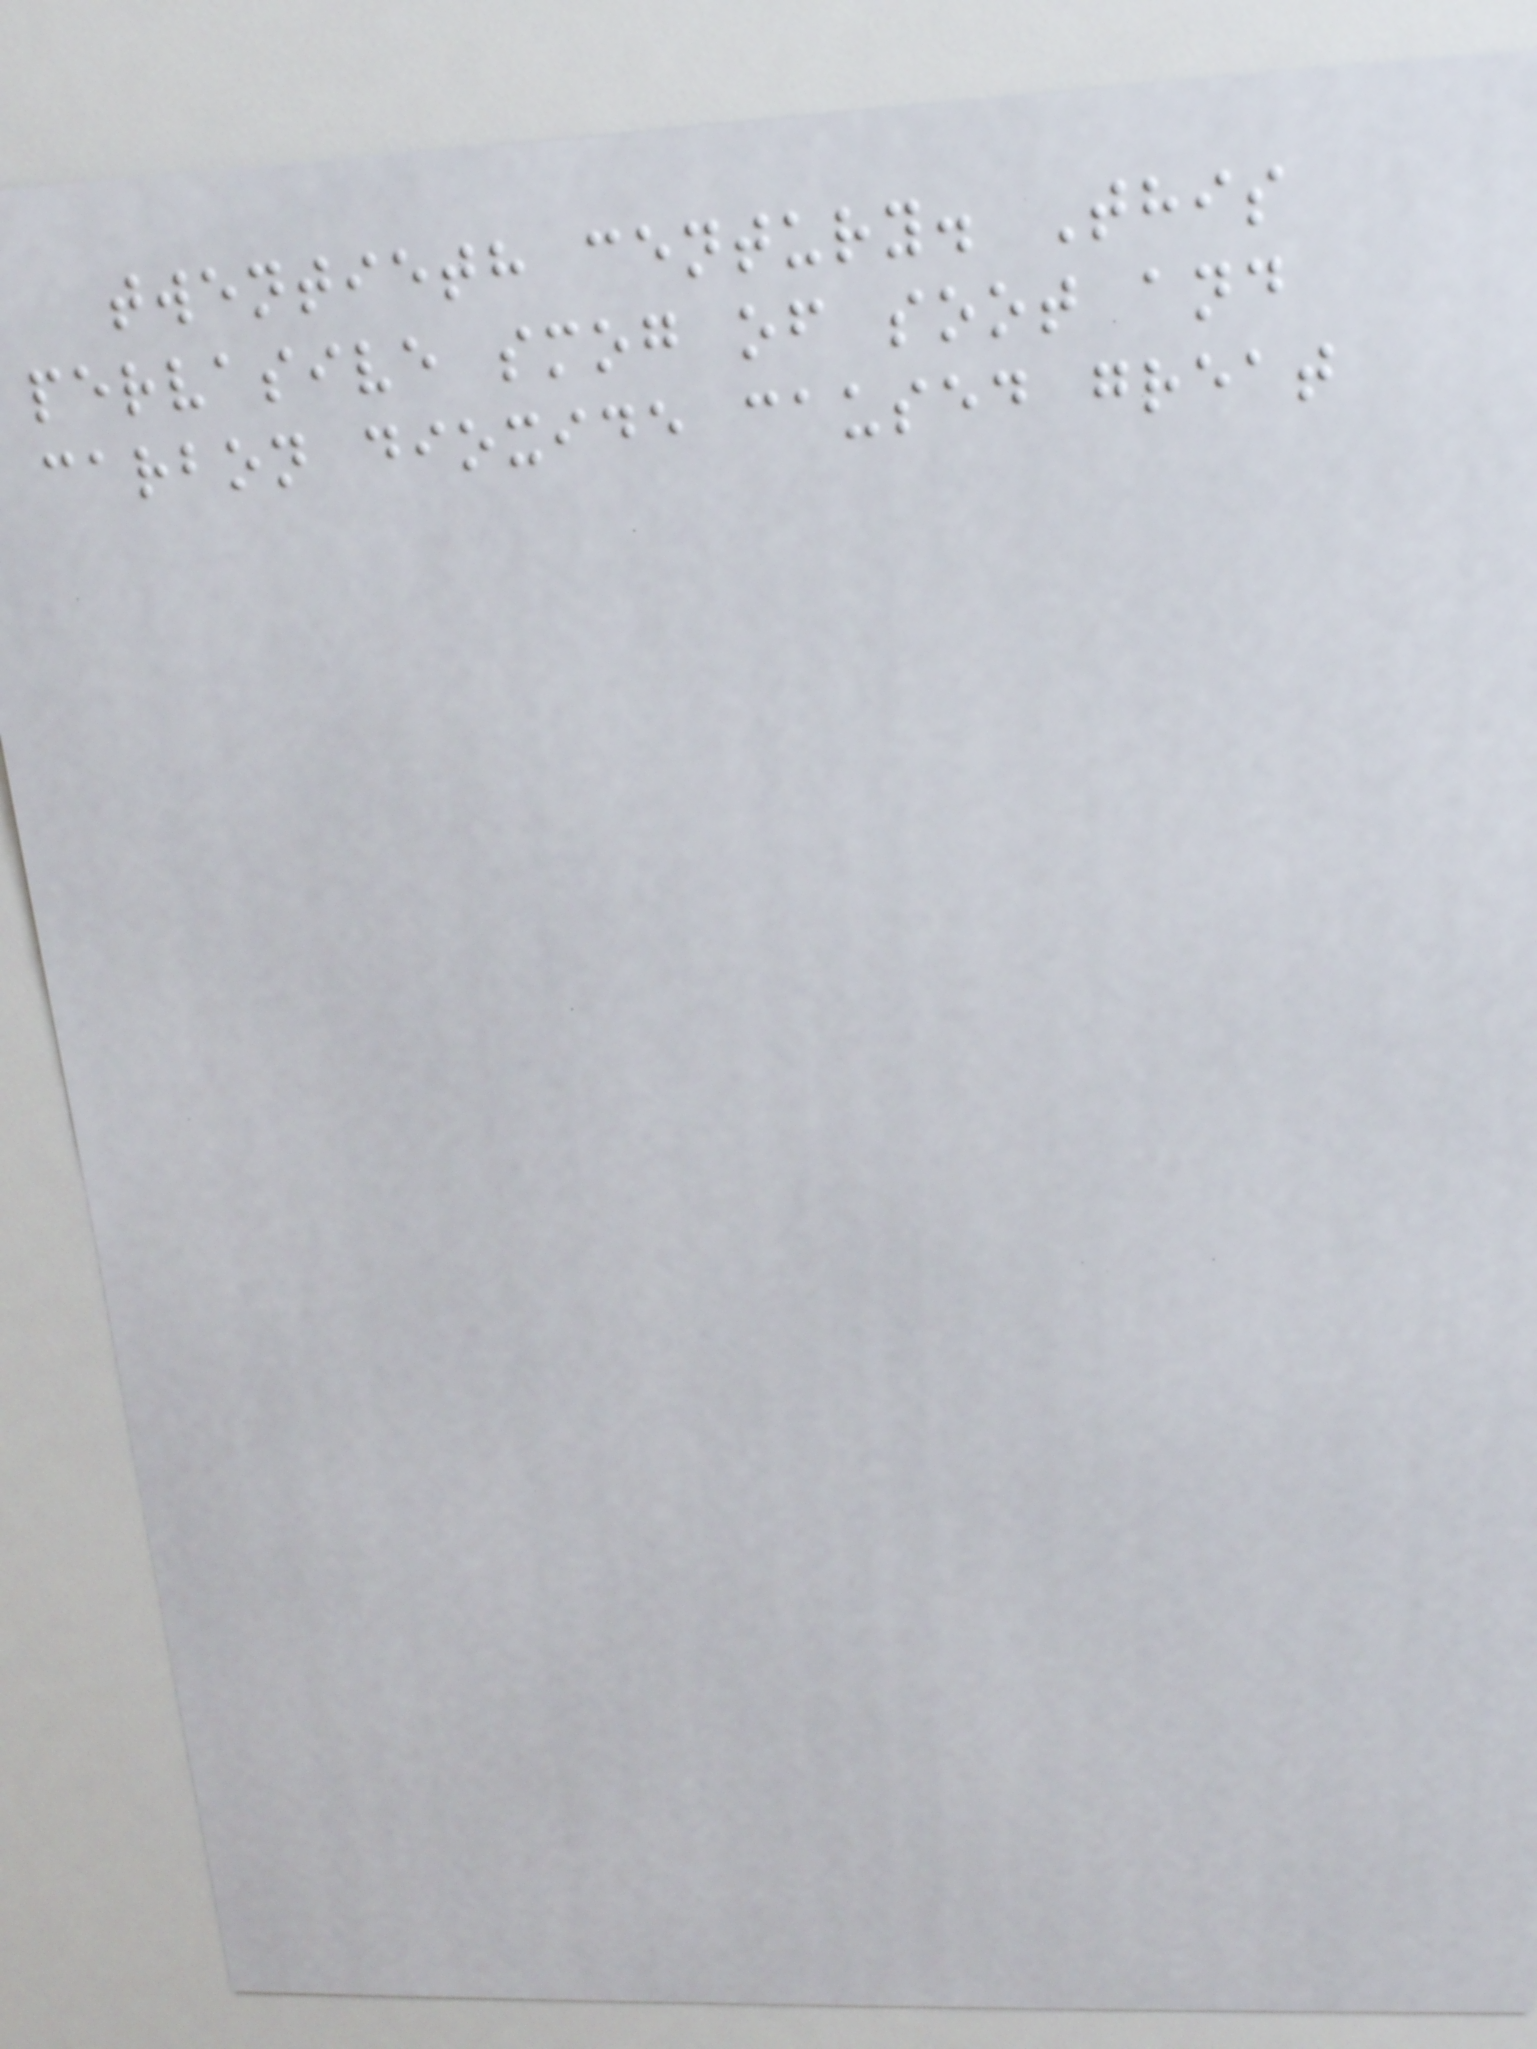twentieth century. This
pervasive smog of soot and
carbon dioxide caused great
